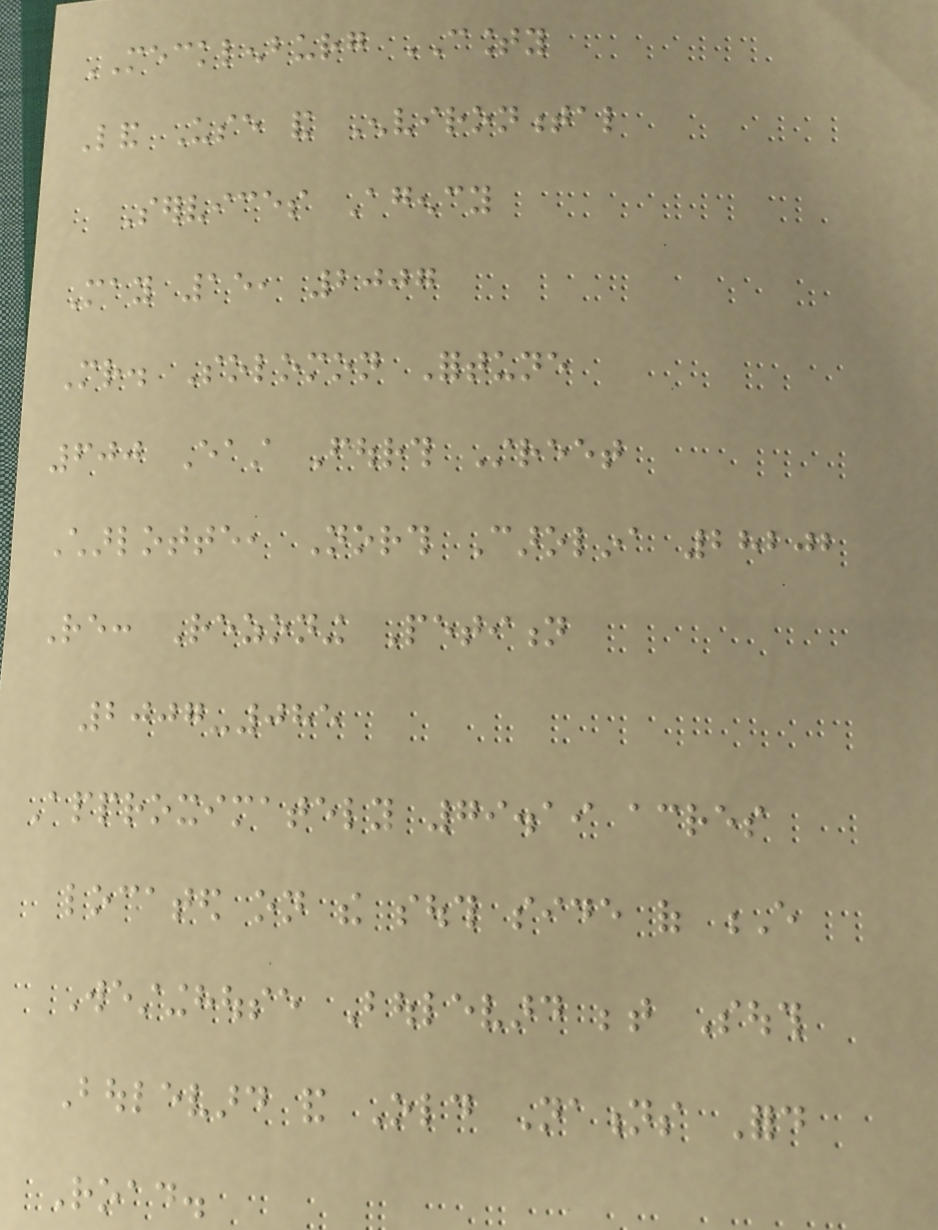MECKLENBURG COUNTY
Land Use and Environmental
Services Agency
May 15, 2007
Mr. Solomon Fortune
600 East Fourth Street
Charlotte, North Carolina 28202
Re: Rezoning Petition
2007-085
Approximately 79.19 acres
located on the south side of E
Westinghouse Boulevard between South
Boulevard and Old Nations Ford
Road.
